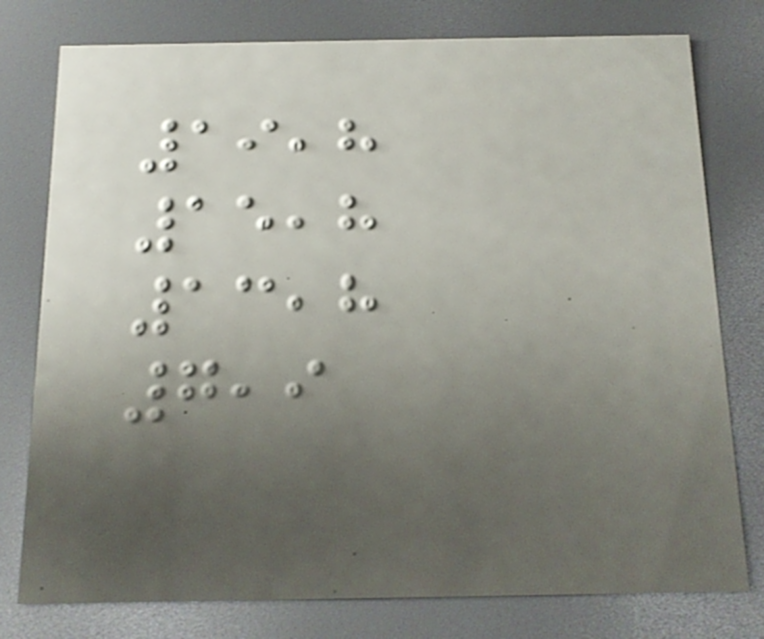19,8
15,8
13,8
7,9
